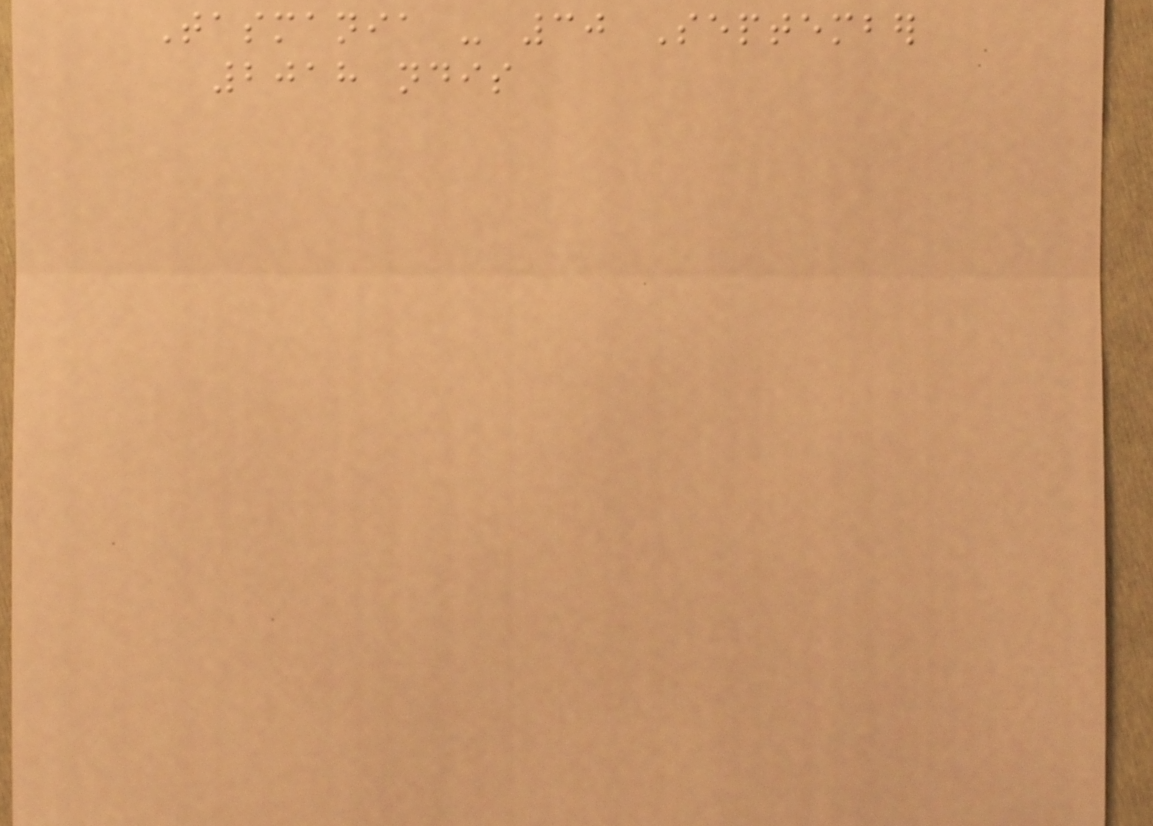Tasmania - 30 September
2018 ndis
